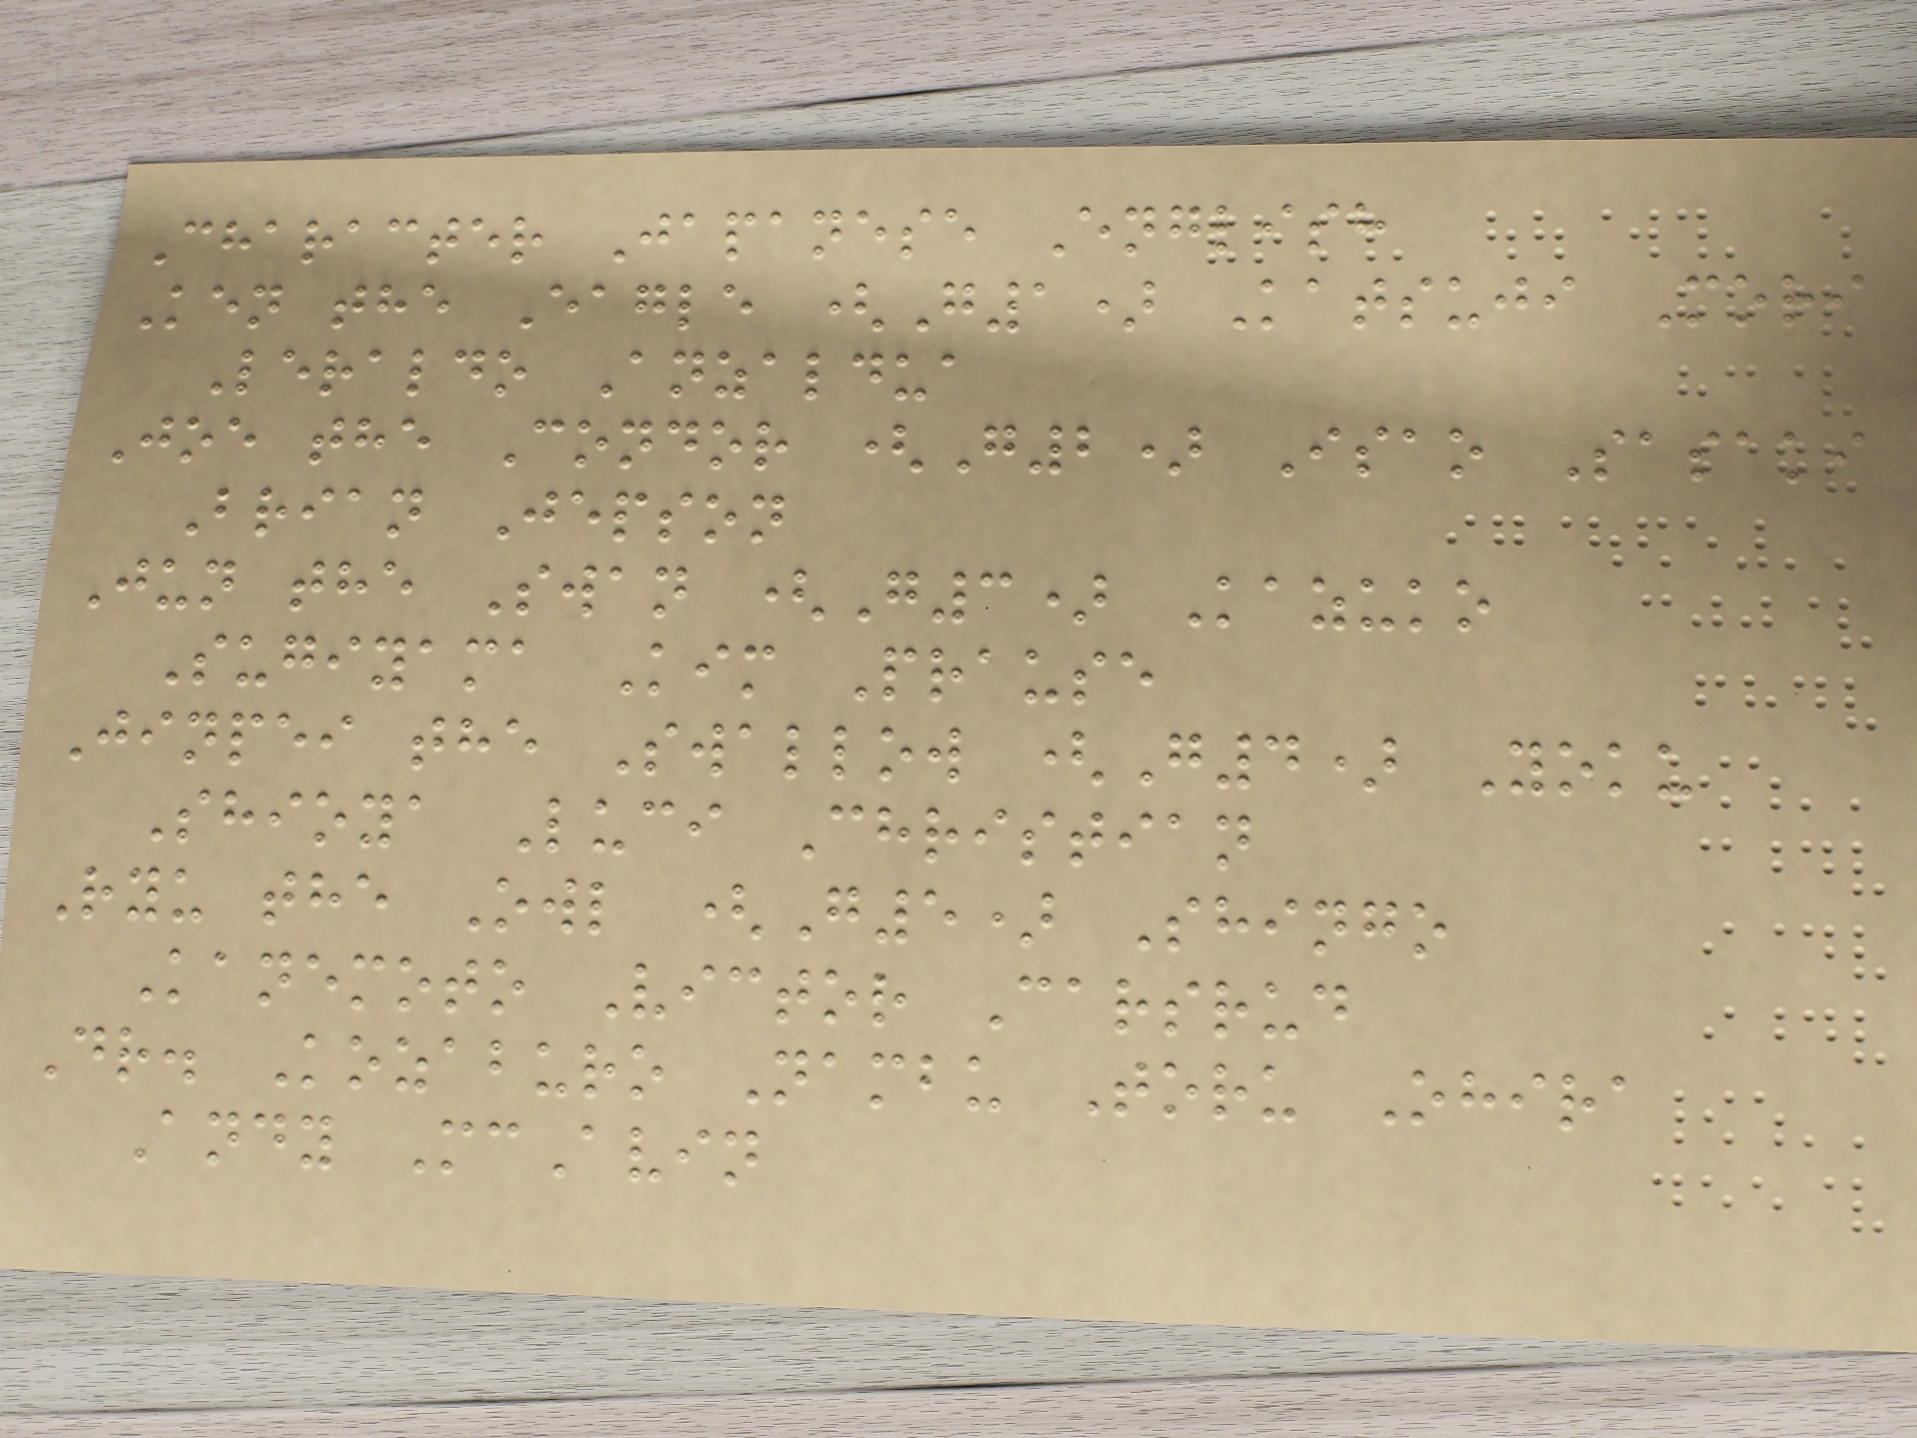Character Japanese English
Ken the Eagle (G1) Katsuji Mori
Leraldo Anzaldua
Joe the Condor (G2) Isao Sasaki
Brian Jepson
Jun the Swan (G3) Kazuko
Sugiyama Kim Prause
Jinpei the Swallow (G4) Yoku
Shioya Luci Christian
Ryu the Owl (G5) Shingo
Kanemoto Victor Carsrud
Dr. Kozaburo Nambu Toru Ohira
Andy McAvin
